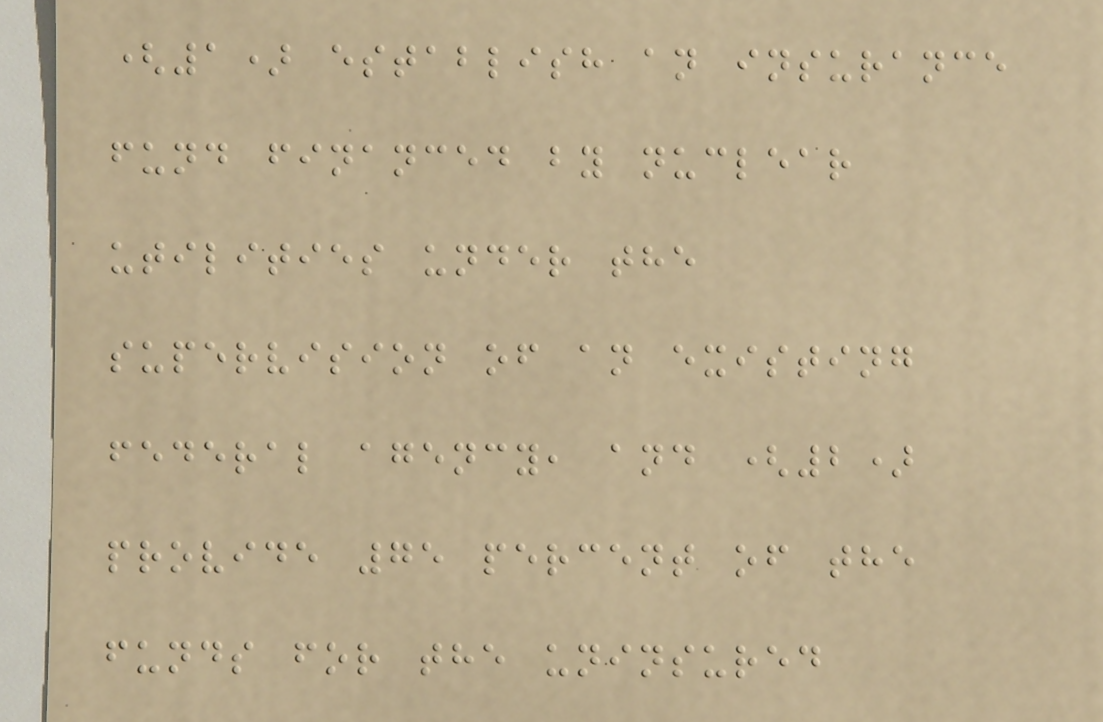(1) establish an insurance
fund financed by nuclear
utilities under the
supervision of an existing
federal agency, and (2)
provide 75 percent of the
funds for the uninsured
